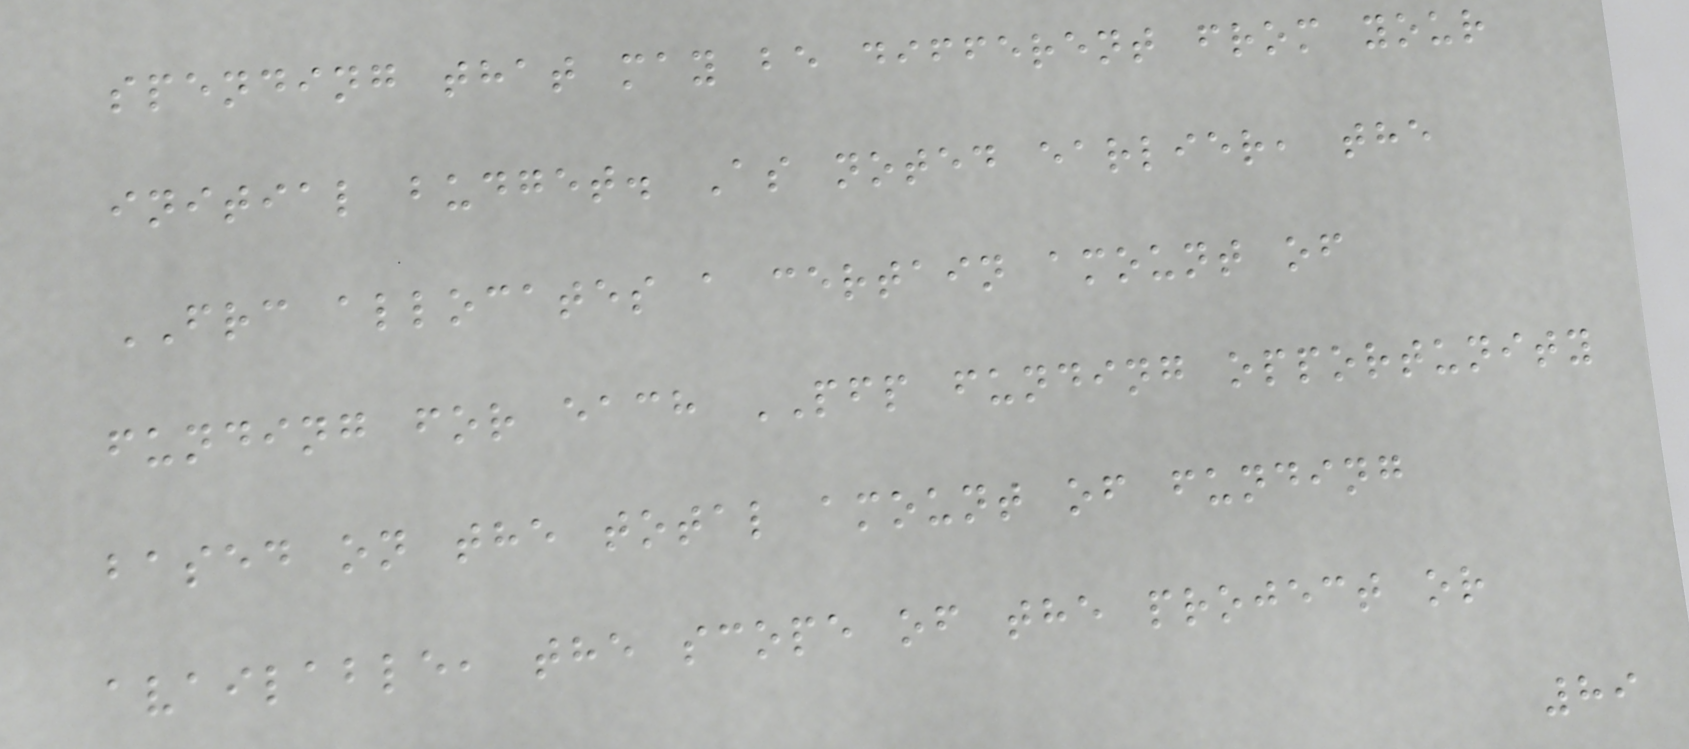spending that may be different from your
initial budget. As noted earlier, the
FRC allocates a certain amount of
funding for each PFP funding opportunity
based on the total amount of funding
available, the scope of the project or
89
